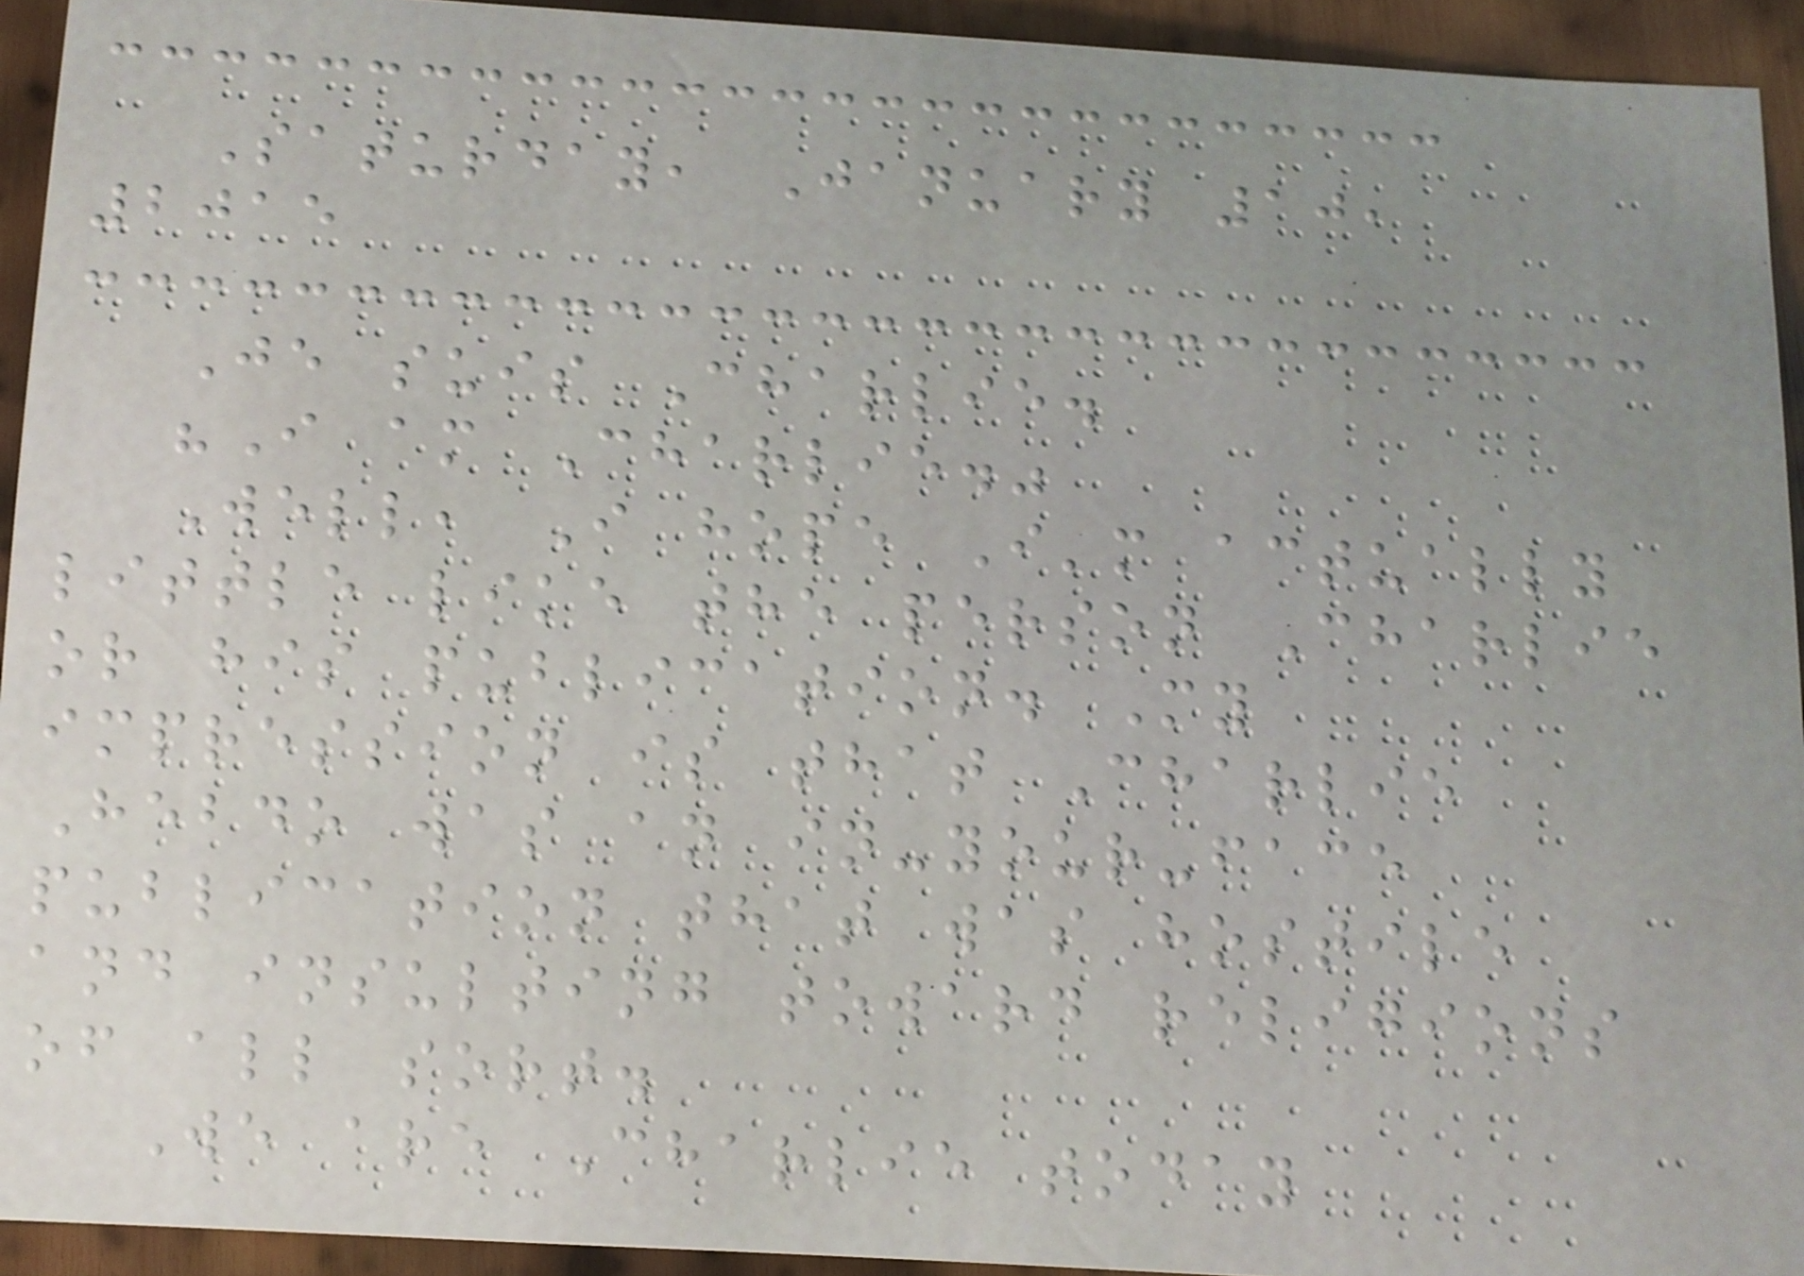Saturday, January 10,
2015
Je suis Charlie.
"I am Charlie."
Well, I hope I'm actually
little like the person Charlie
or his publication. My
impression is that Charlie
Hebdo was an in-your-face
publication that was hostile
and insulting toward religions
of all sort.
We are Charlie today
